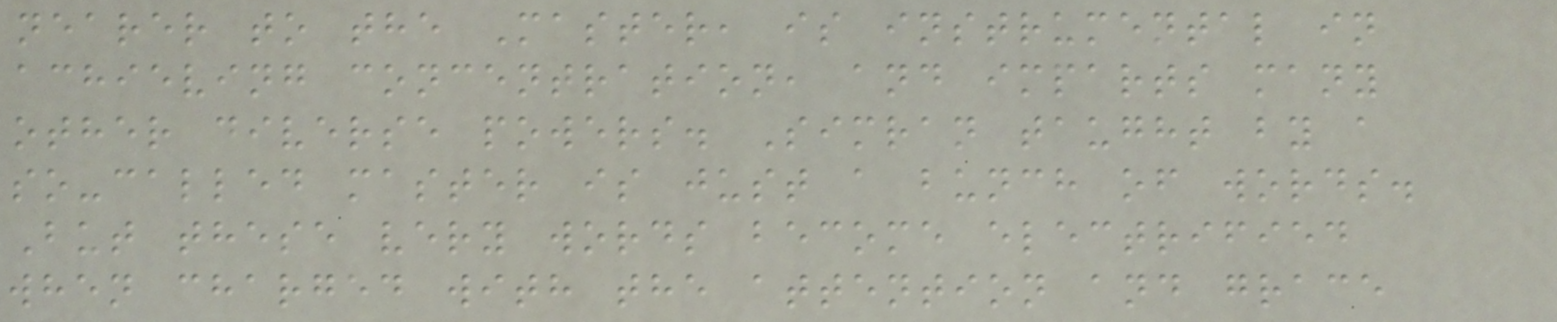nearer to the Master, is instrumental in
achieving concentration, and imparts many
other diverse powers. Simran taught by a
so-called master is just a bunch of words.
But these very words become electrified
when charged with the attention and grace
